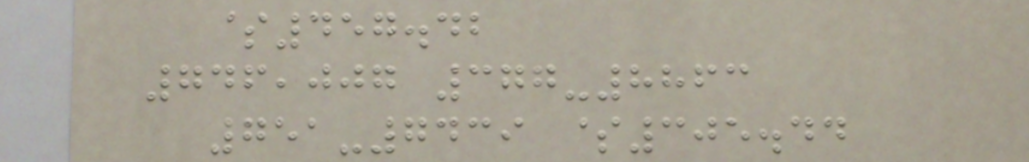$457.42
746,007 377-8863
751-7439 $305.44
